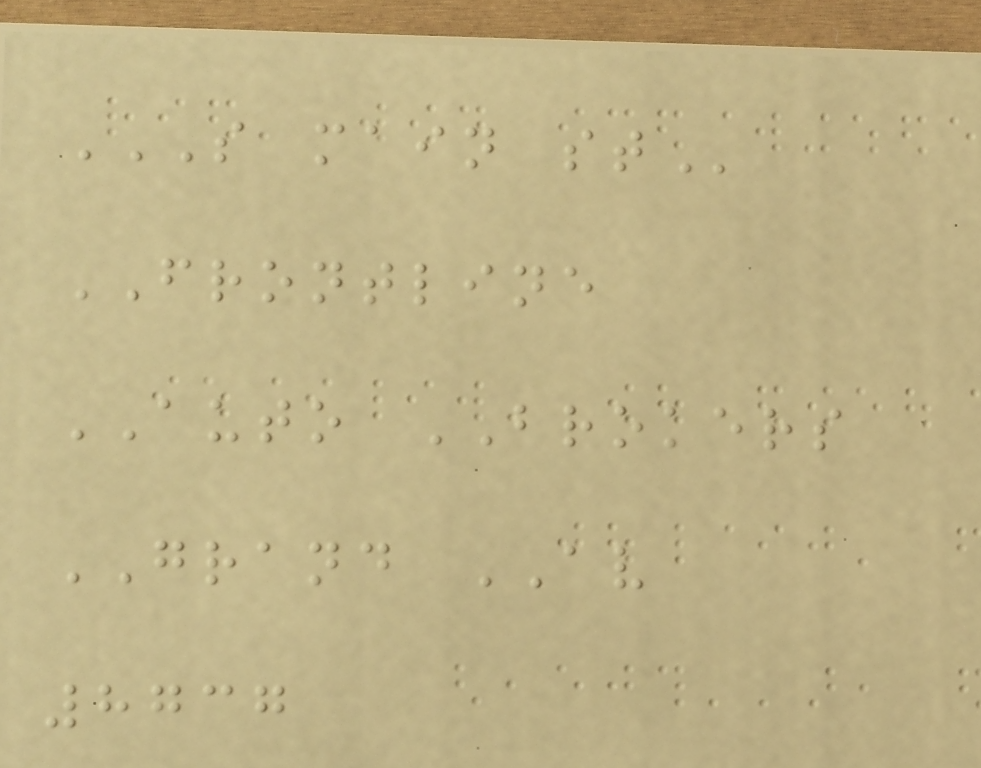S MAIN ST
FRONTLINE
AUTO BROKERS
GRAND AV
8737
